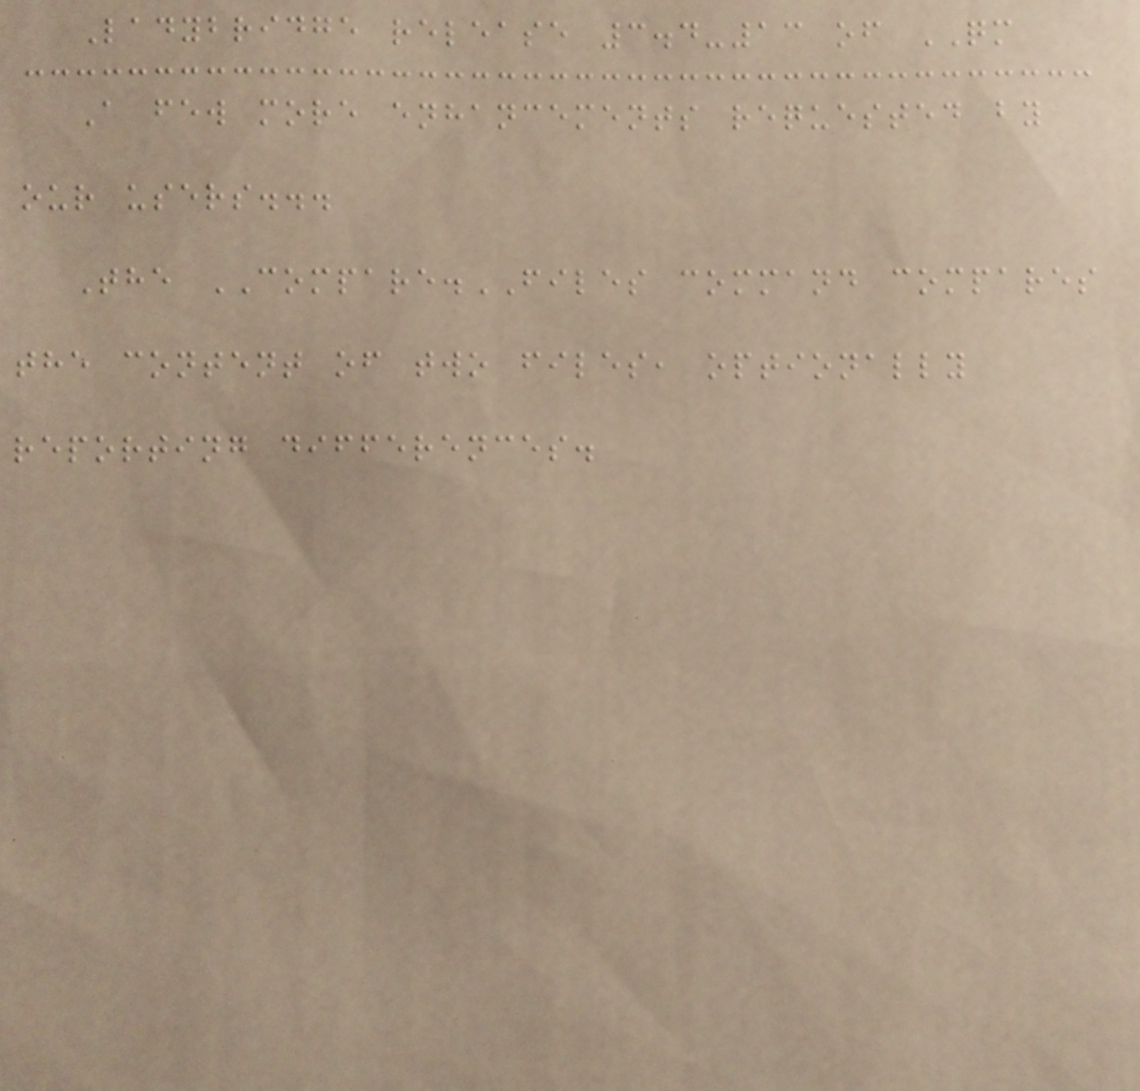Ladybridge release 3.4-13 of QM
A few more enhancements requested by
our users...
The COMPARE.FILES command compares
the content of two files, optionally
reporting differences.
